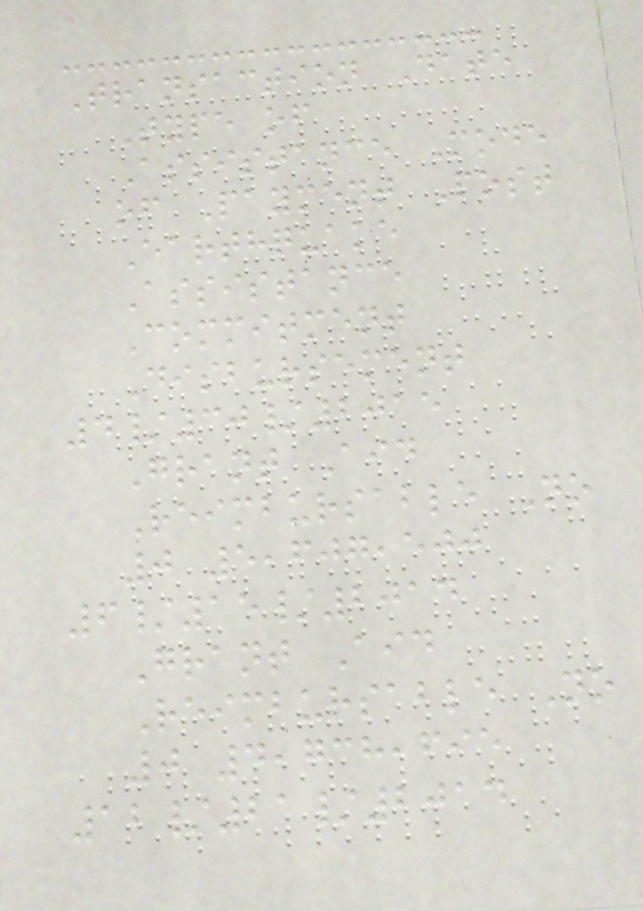Transaction Date
Type of
Assistance Mode
of Payment Post
Earthquake
Assistance
Commitment
Disbursement
4/30/2015
Grant Aid
Reimbursable No
0 5,607,500
6/15/2014
Grant Aid
Reimbursable No
0 4,738,695
12/21/2014
